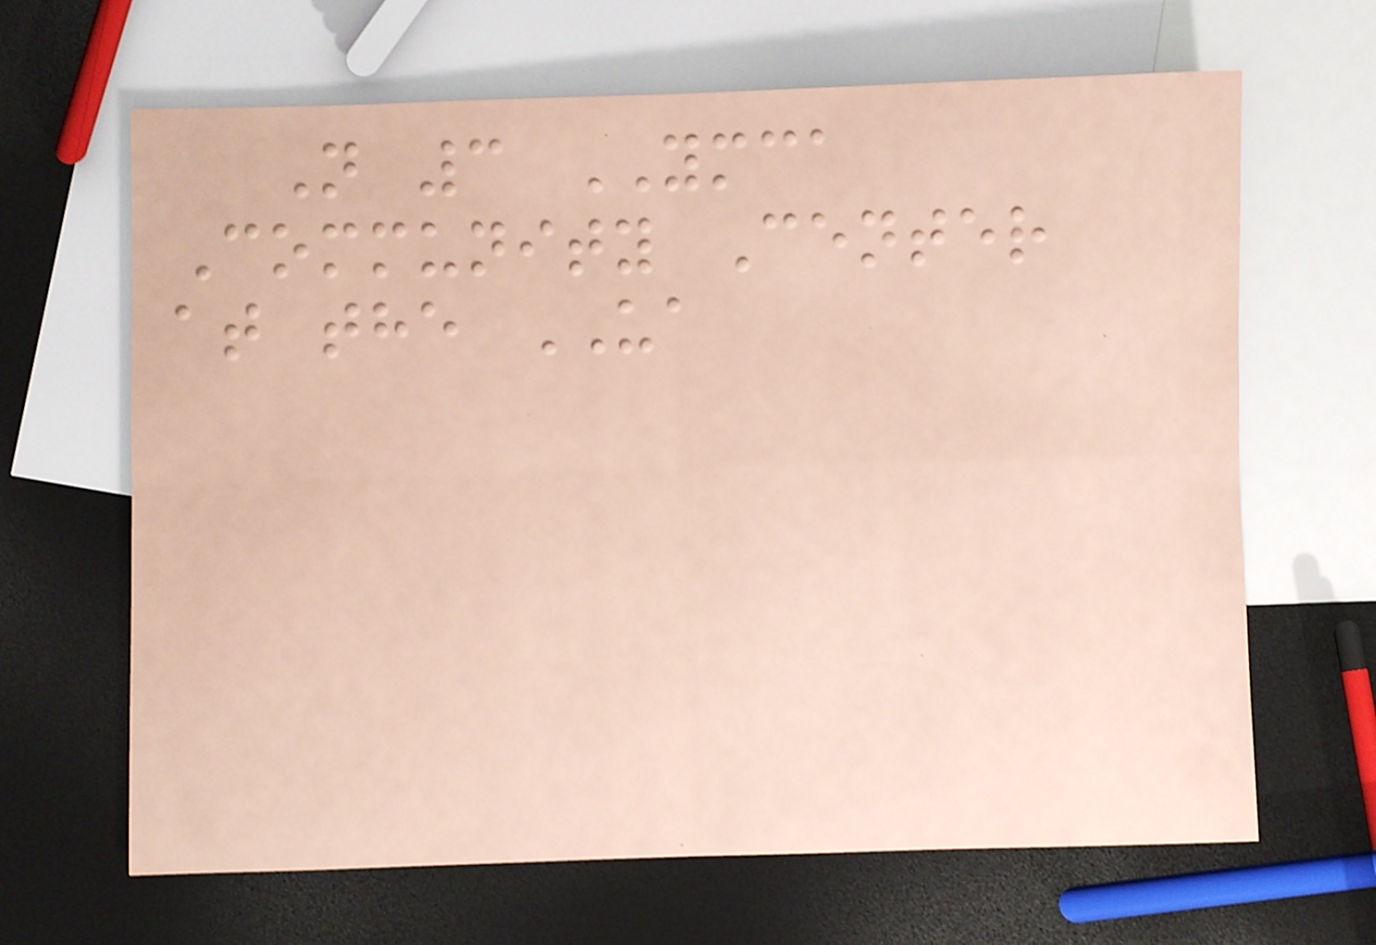N 3 YMCA
Community Center
at the UA
